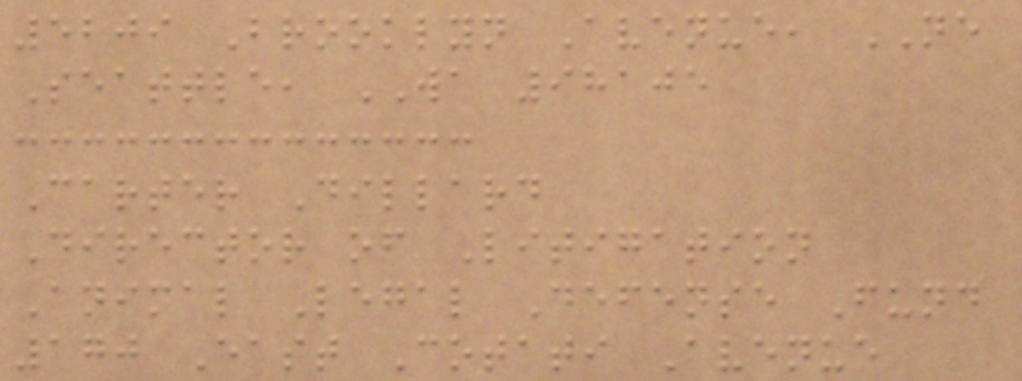5209 Brooklyn Avenue, NE
Seattle, WA 98105
Carter Dillard
Director of Litigation
Animal Legal Defense Fund
170 East Cotati Avenue
